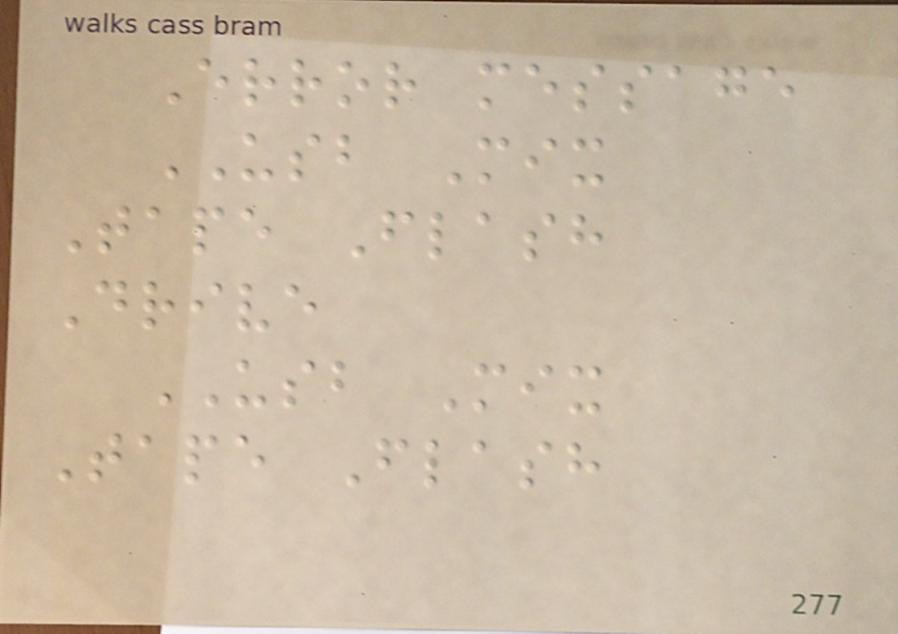Error message
USB Mix
Tape Flash
Drive
USB Mix
Tape Flash
